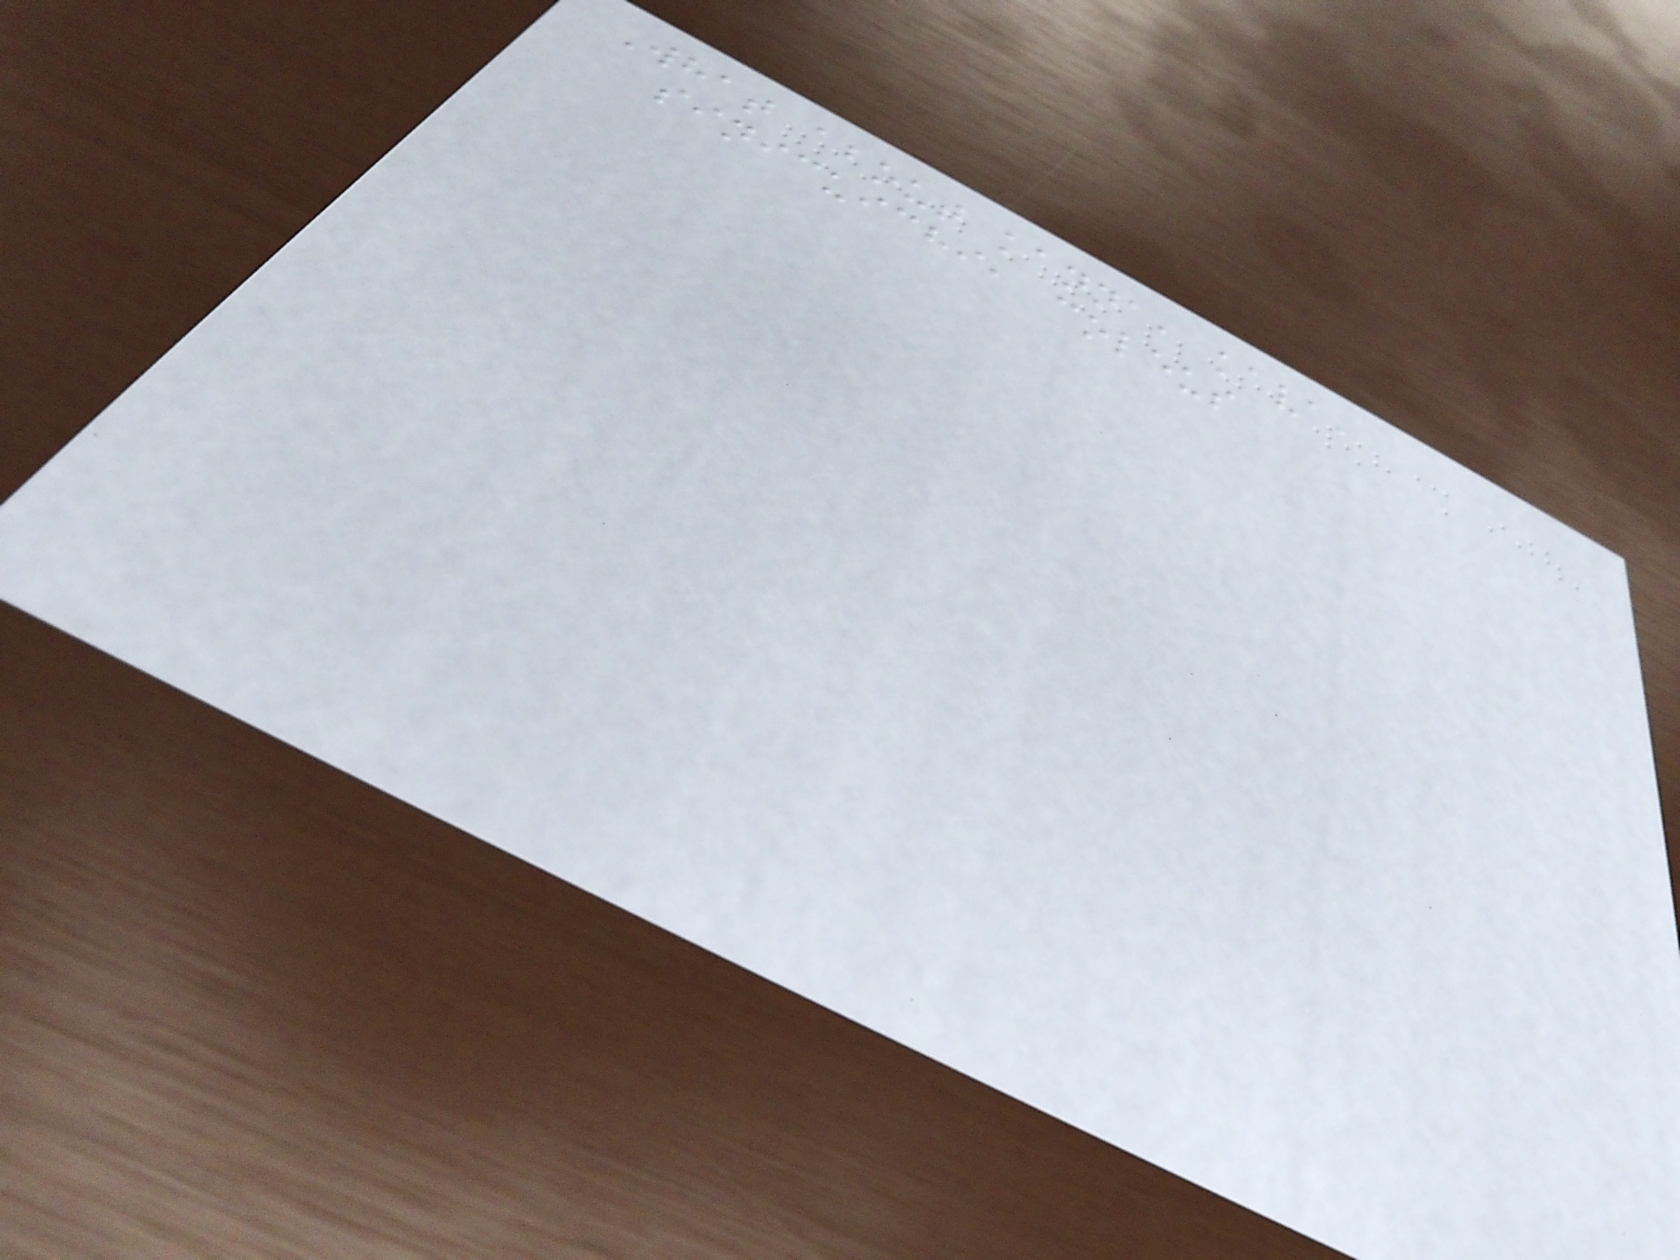What about kanna, kava,
sinicuichi, coleus
